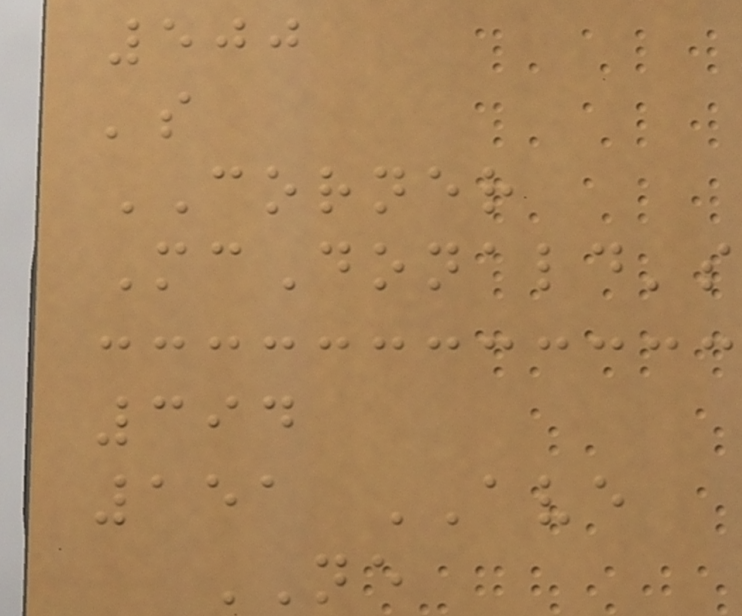500
's
CORNER
McDonald's
394
151 AVE
NE
